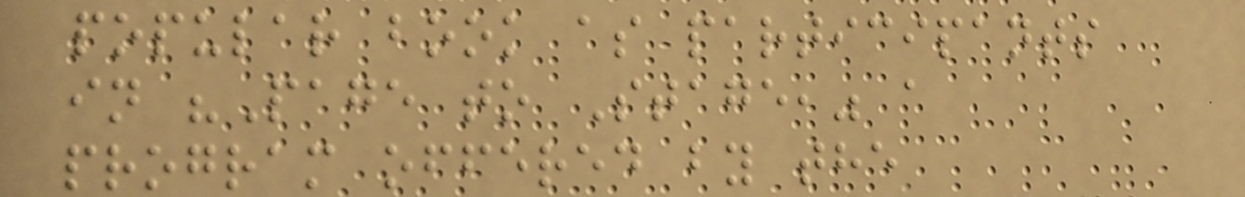popular book as participants
in "Page to Stage," a
program offered by the
